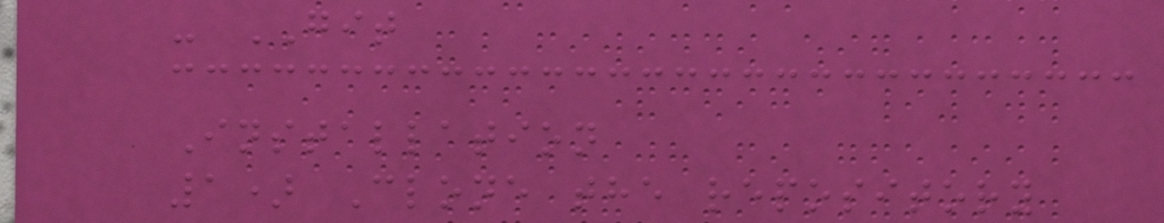- GIT
Installation
1) Clone the repository
